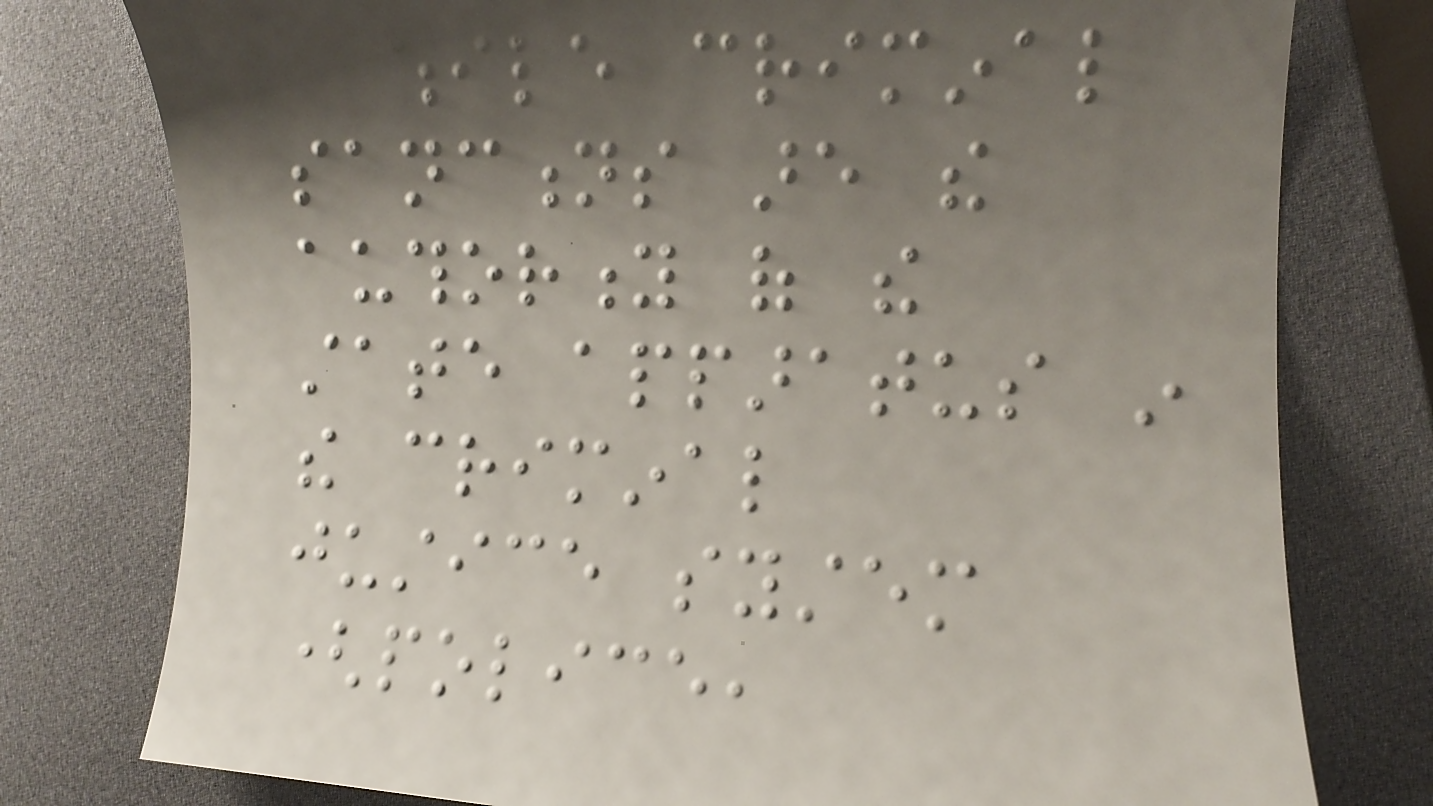while criminal
sanctions are the
authority of the
state apparatus in
the criminal
justice system
(police,
